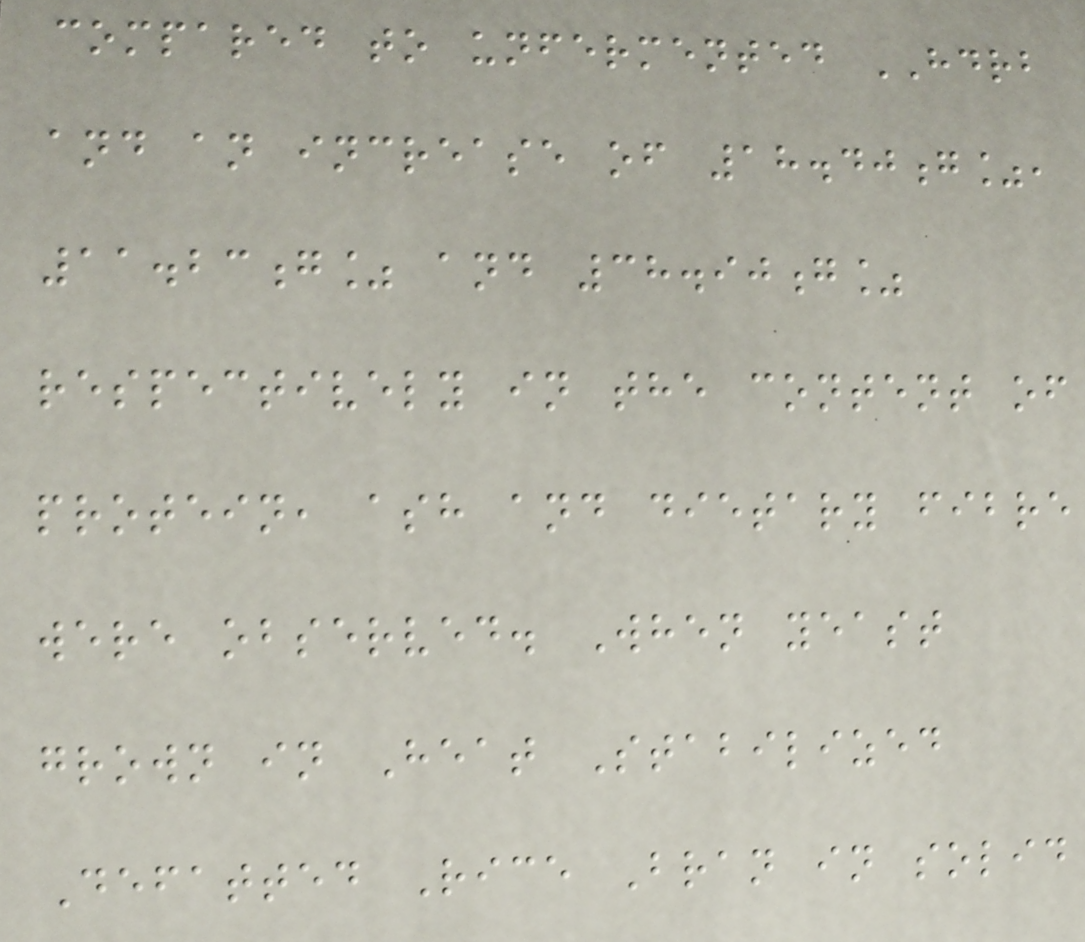compared to unfermented HDRB
and an increase of 18.40g%,
11.23g% and 38.90g%
respectively in the content of
protein, ash and dietary fibre
were observed. When yeast
grown in Heat Stabilized
Defatted Rice Bran in solid
